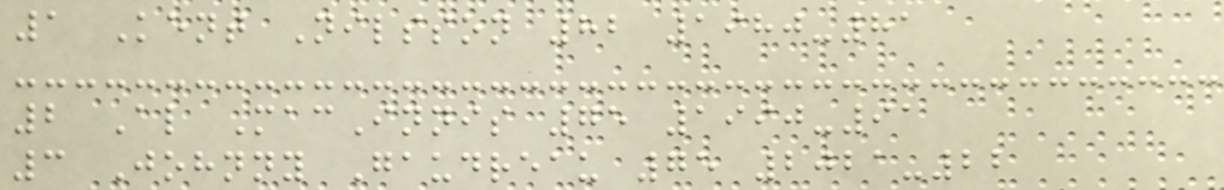1 Kent Nilsson 82 1980-81
2 Al MacInnis 75 1990-91
3 Johnny Gaudreau 75 2021-22
